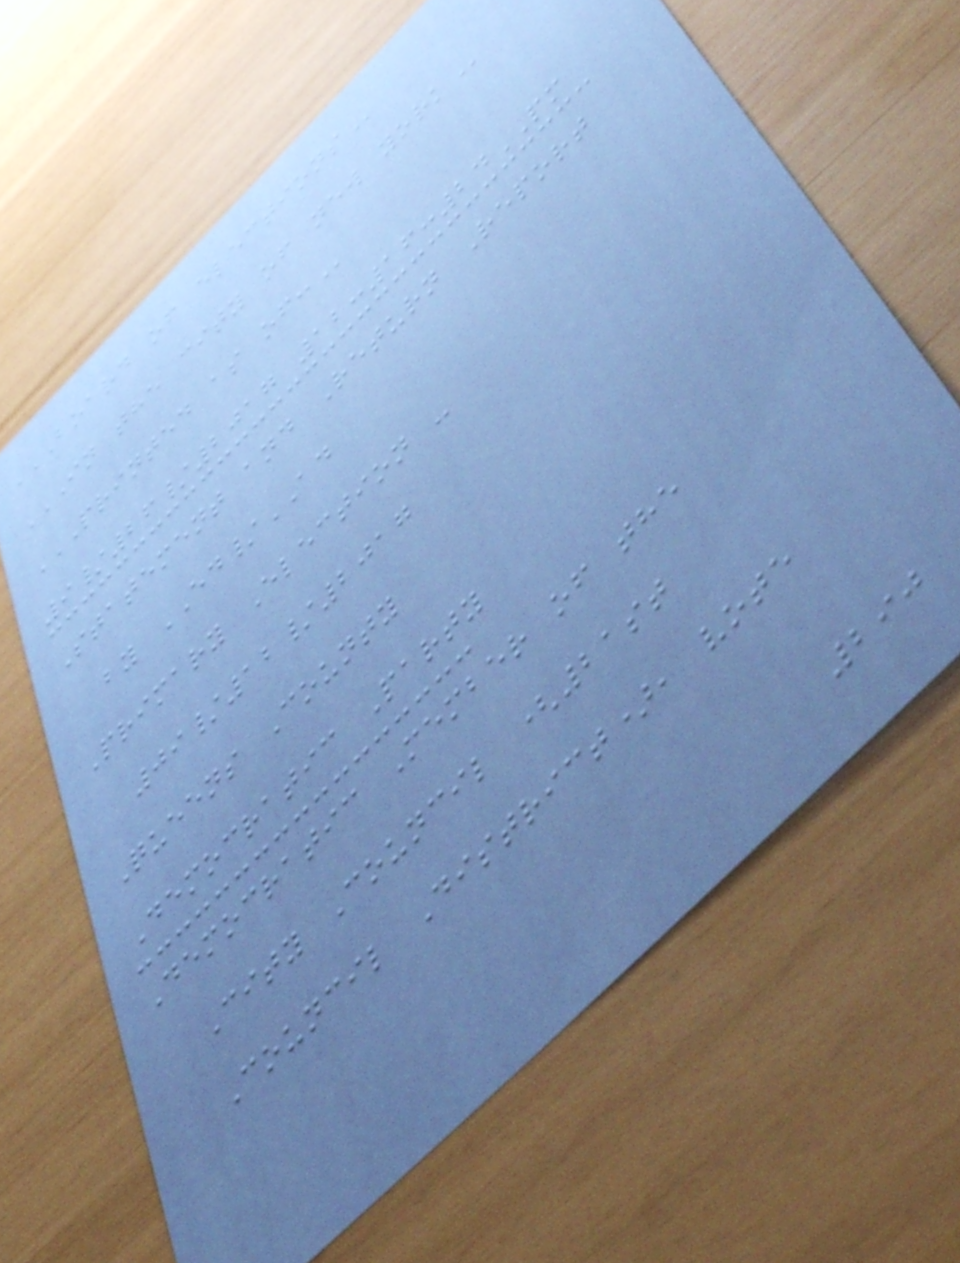BOARD OF ELECTIONS
IN THE CITY OF NEW YORK
PRINTED AS OF:
9/26/2017 12:16:24PM
Statement and Return Report
by ED/AD
Primary Election -
09/12/2017
Queens County
Democratic Party
Democratic Member of the
City Council (21st
Council District), vote
290
